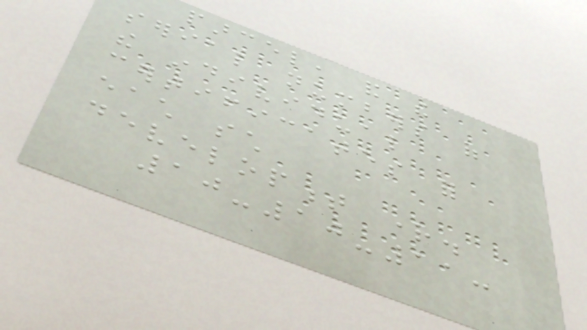parcel, and the
serial numbers of
the individual
certificates for
each such
development right.
10-10-11:
